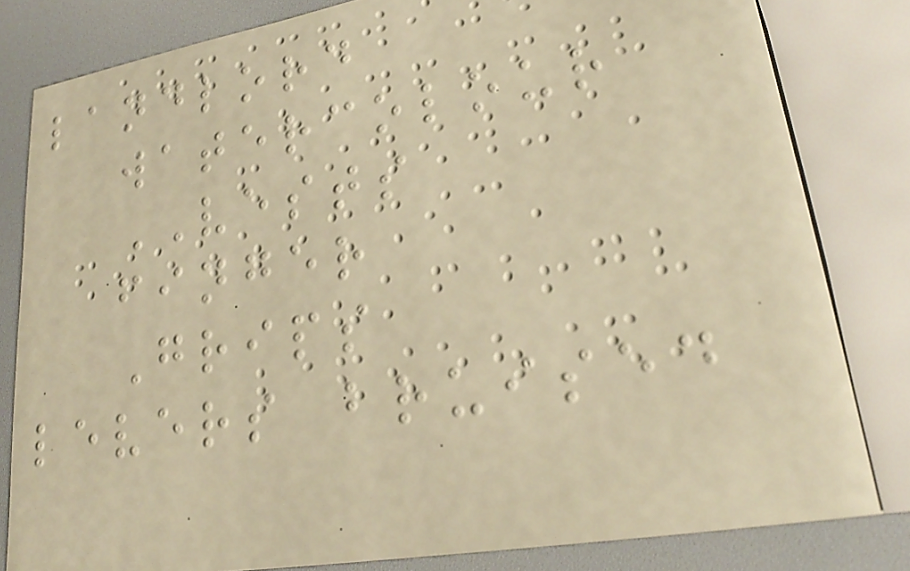landlord
watercolour
VESTS
finger
Grips
levers bruised
